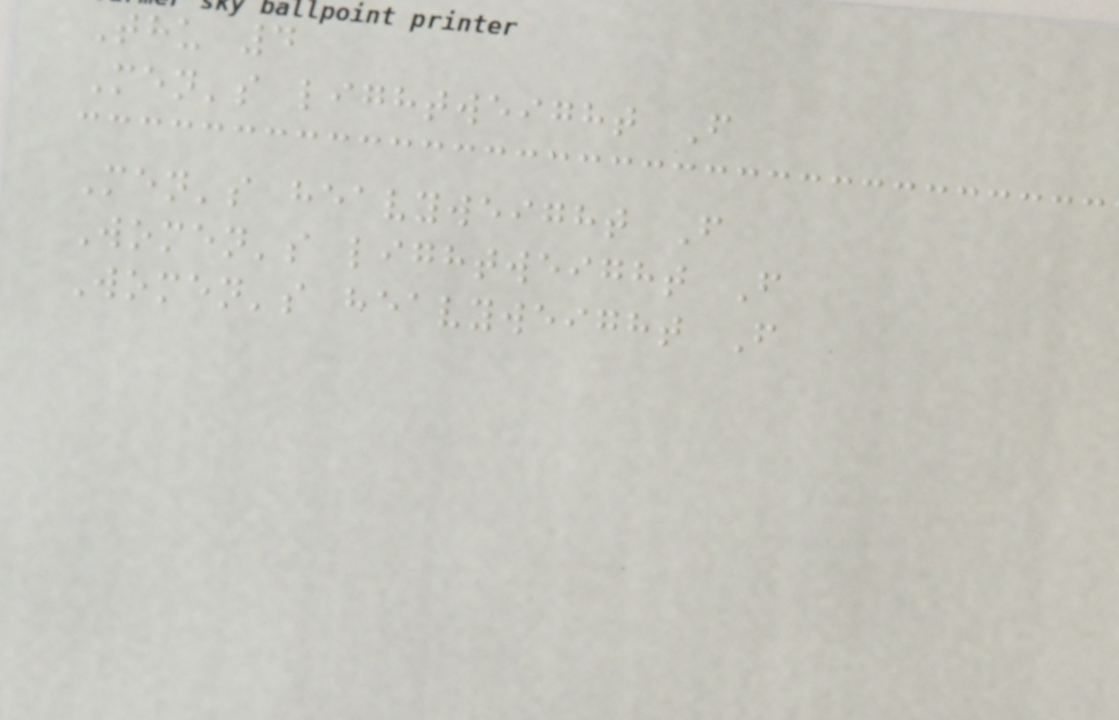Thu 4
Men's lightweight F
Men's heavyweight F
Women's lightweight F
Women's heavyweight F
